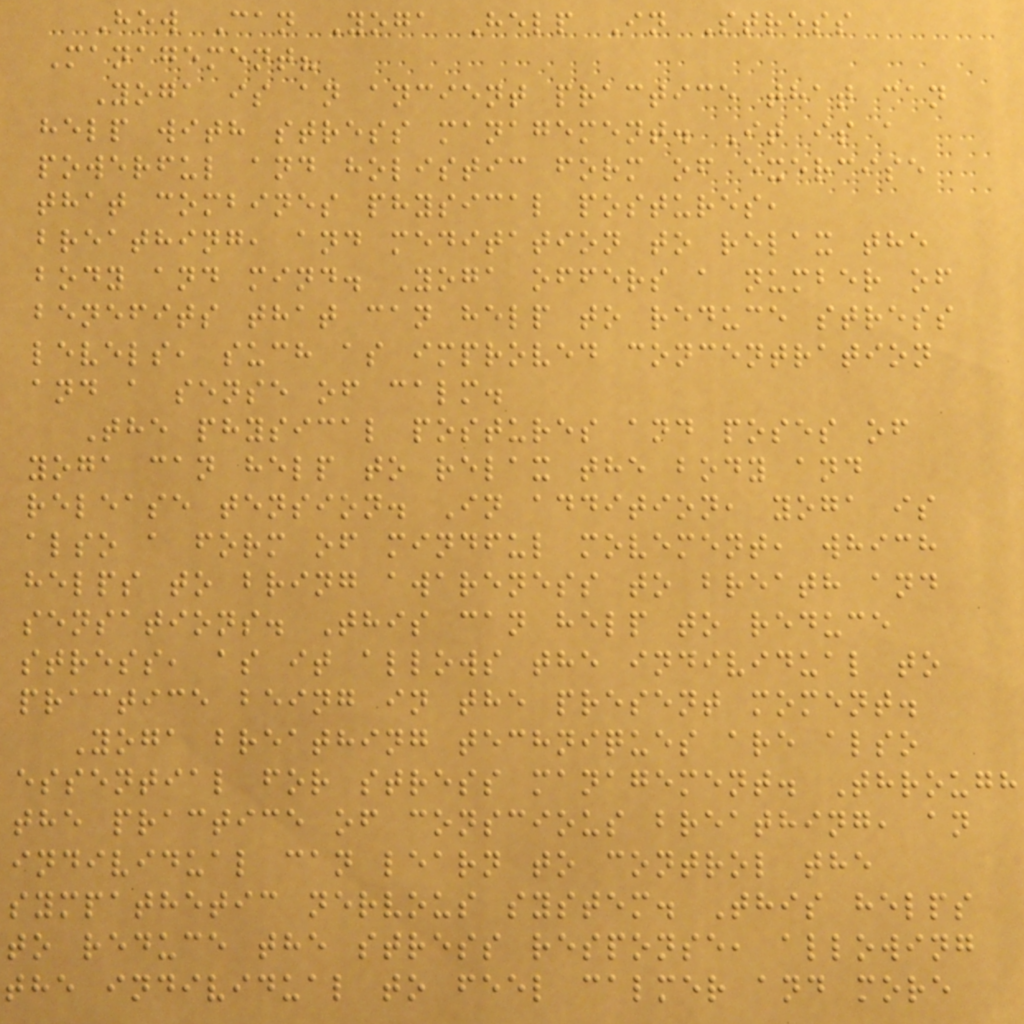How Can Yoga Help In Stress
Management?
Yoga is an ancient practice that can
help with stress management. It is a
powerful and holistic form of exercise
that combines physical postures,
breathing, and meditation to relax the
body and mind. Yoga offers a number of
benefits that can help to reduce stress
levels, such as improved concentration
and a sense of calm.
The physical postures and poses of
yoga can help to relax the body and
release tension. In addition, yoga is
also a form of mindful movement, which
helps to bring awareness to breath and
sensations. This can help to reduce
stress, as it allows the individual to
practice being in the present moment.
Yoga breathing techniques are also
essential for stress management. Through
the practice of conscious breathing, an
individual can learn to control the
sympathetic nervous system. This helps
to reduce the stress response, allowing
the individual to feel calmer and more
